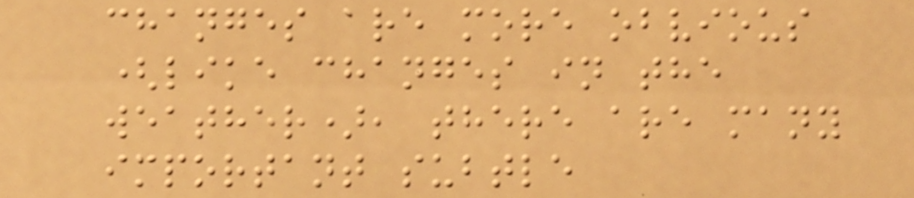changes are more obvious
(like changes in the
weather), there are many
important subtle
